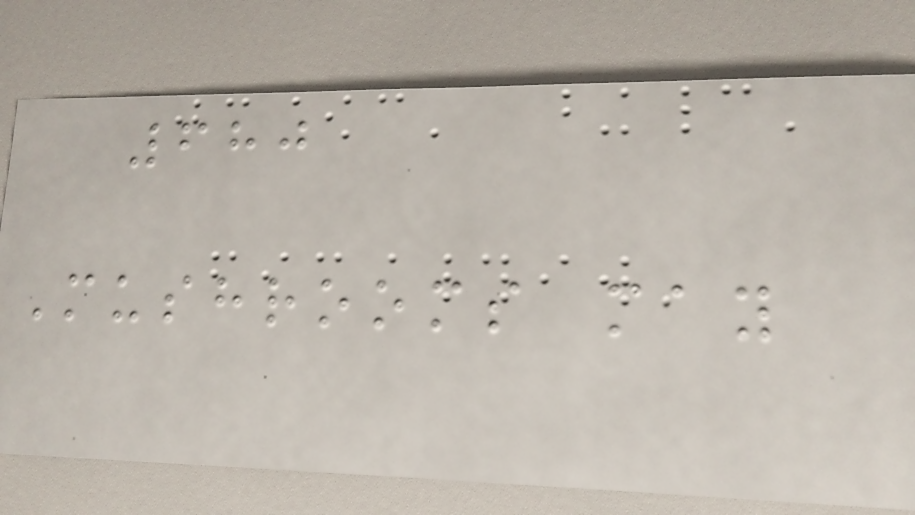680
Mushrooms may
